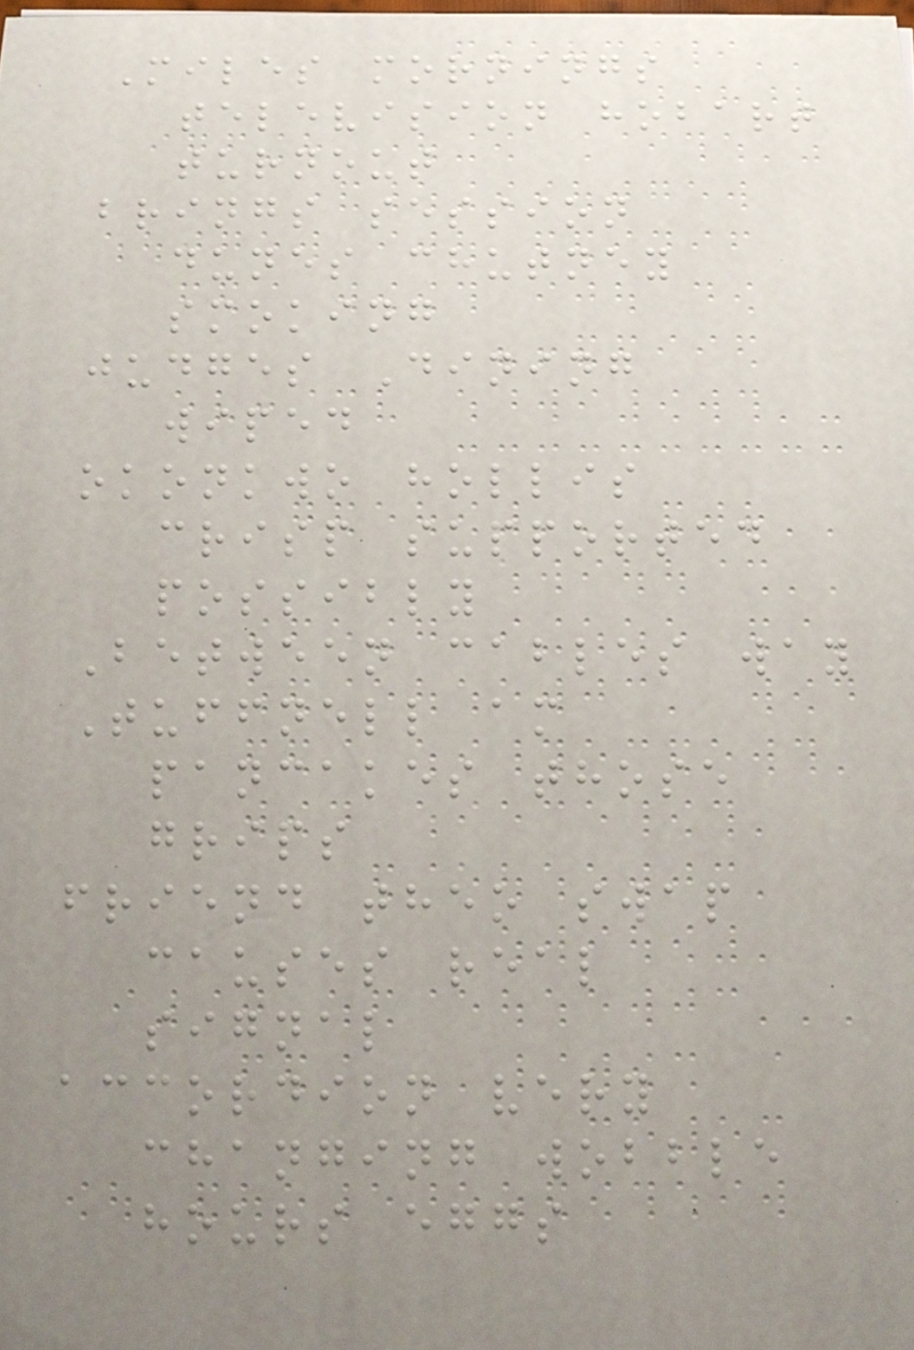Miles mornings
television hobart
turnout
brings session
dunes chutney
smoking
judges Dining
wiped
okonkwo hollis
crisp supported
possibly
Between cables way
Tuffnell am
pancakes those
grips
friend theo swap
causes real
signal
accordion very
changing wobble
hours eggs
